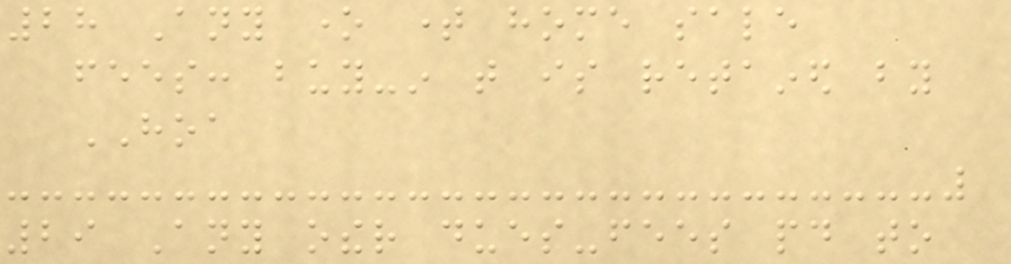28 Any one time home sale
fees: buy-in that is retained by
HOA
29 Any other dues-fees paid to
